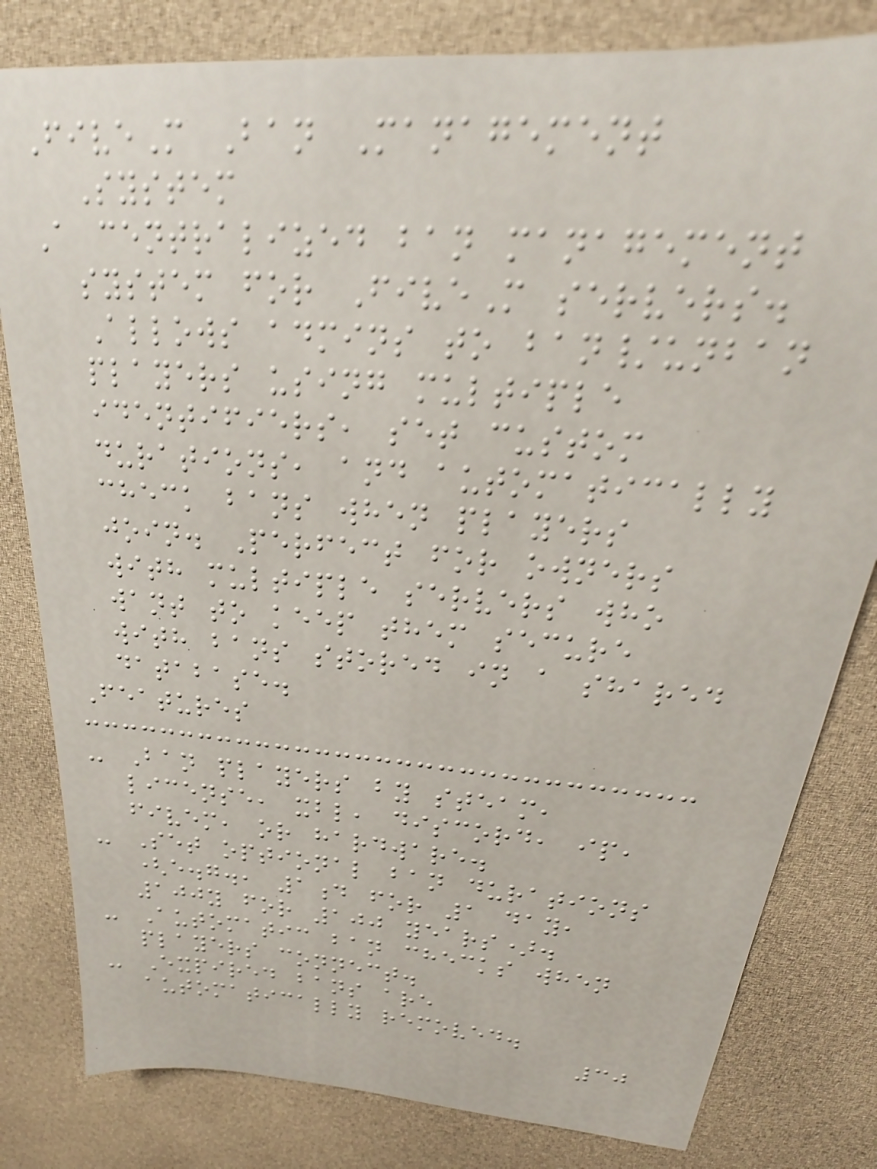FiveM Ban Management
System
A centralized ban management
system for FiveM servers.
Allows admins to ban/unban
players using multiple
identifiers, set custom
durations, and automatically
check bans when players
join. Perfect for owners
with multiple servers who
want to keep them secure
with bans stored in a shared
database.
Features
- Ban players by steam,
license, xbl, discord, ip,
fivem, or hardware.
- Set optional ban durations
(e.g., 1d for 1 day,
100y for 100 years).
- Automatic ban checks when
players connect.
- Expired bans are
automatically removed.
30
